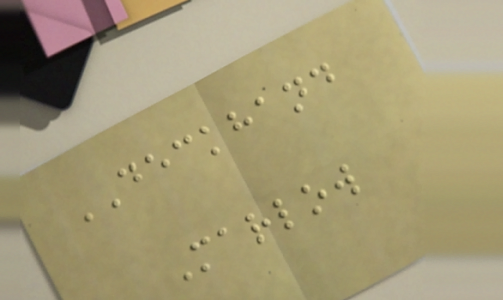DECKHAND
Marlow
